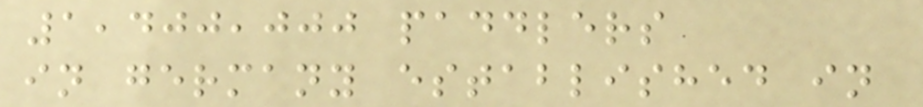1,400,000 paddlers
in germany established in
